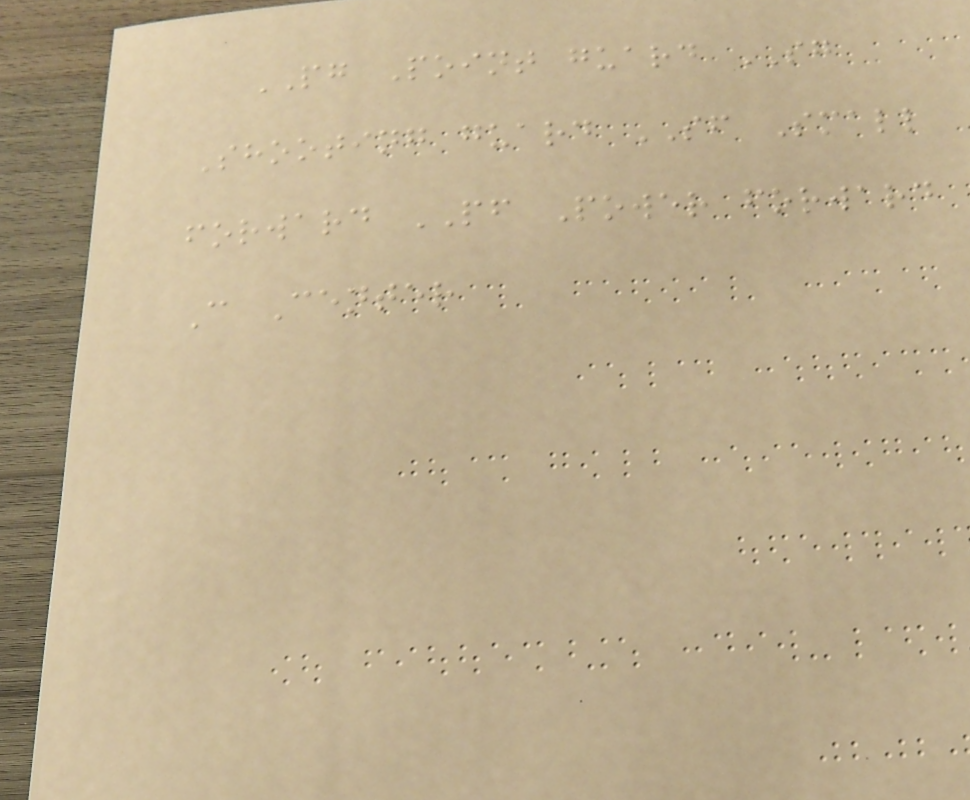PG Point guard SG
Shooting guard SF Small
forward PF Power forward
C Center
